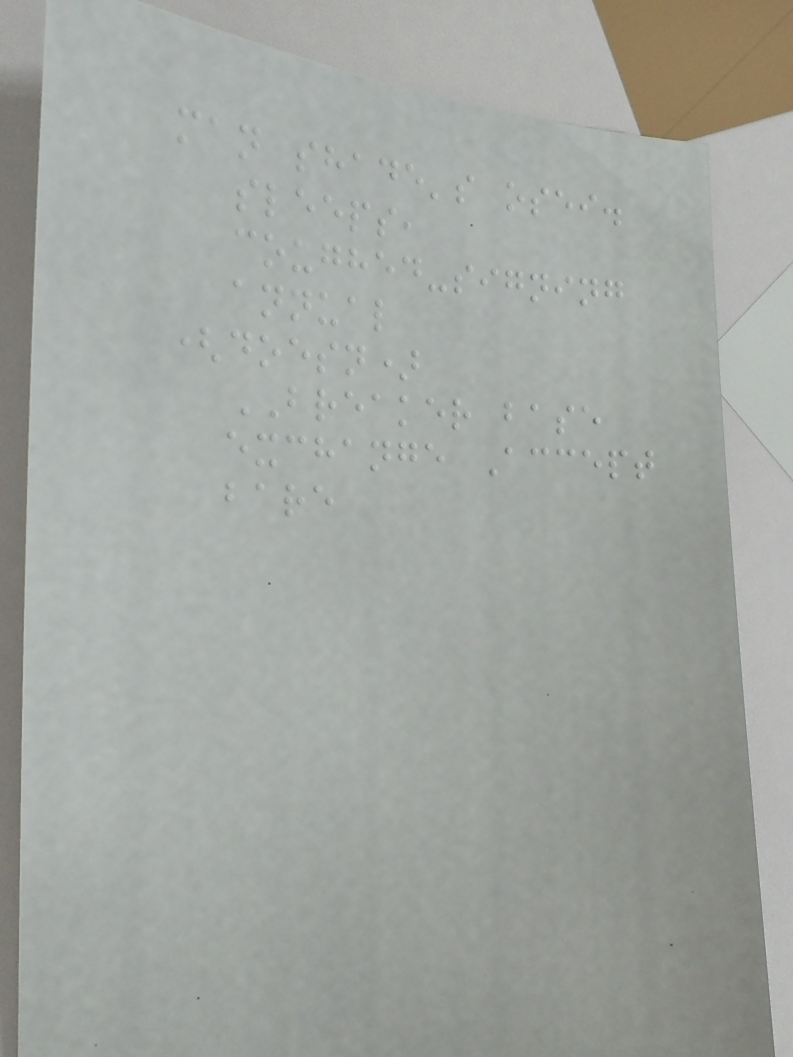man shade's osei.
sleeps,
coughed-signing
annual
(doesn)
BREAKER base
exchange Accept
bare
